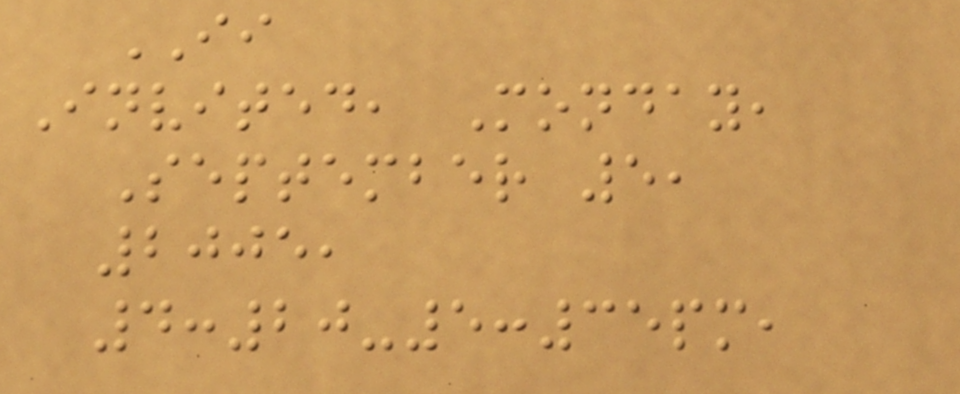II
Invited, Monday,
September 5,
2005,
4:20-5:35pm,
